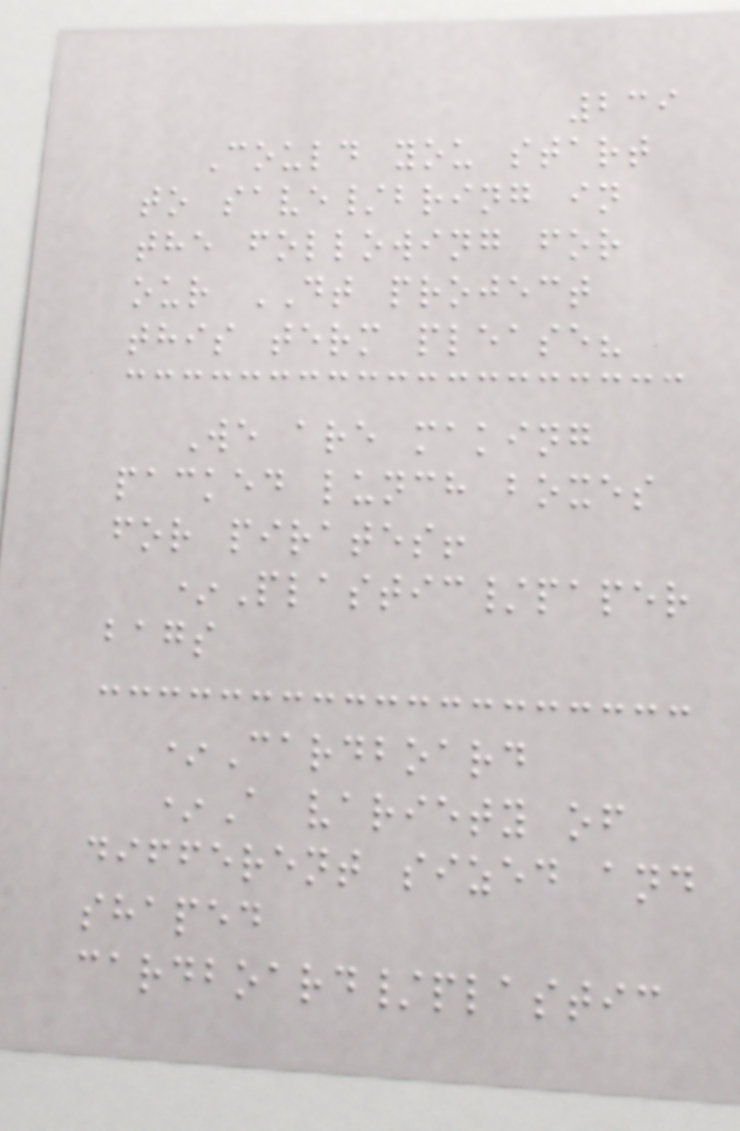239
Could you start
to save/bring in
the following for
our DT project
this term please?
We are making
packed lunch boxes
for pirates!
*Plastic/paper
bags
*Cardboard
*A variety of
different sized and
shaped
cardboard/plastic
